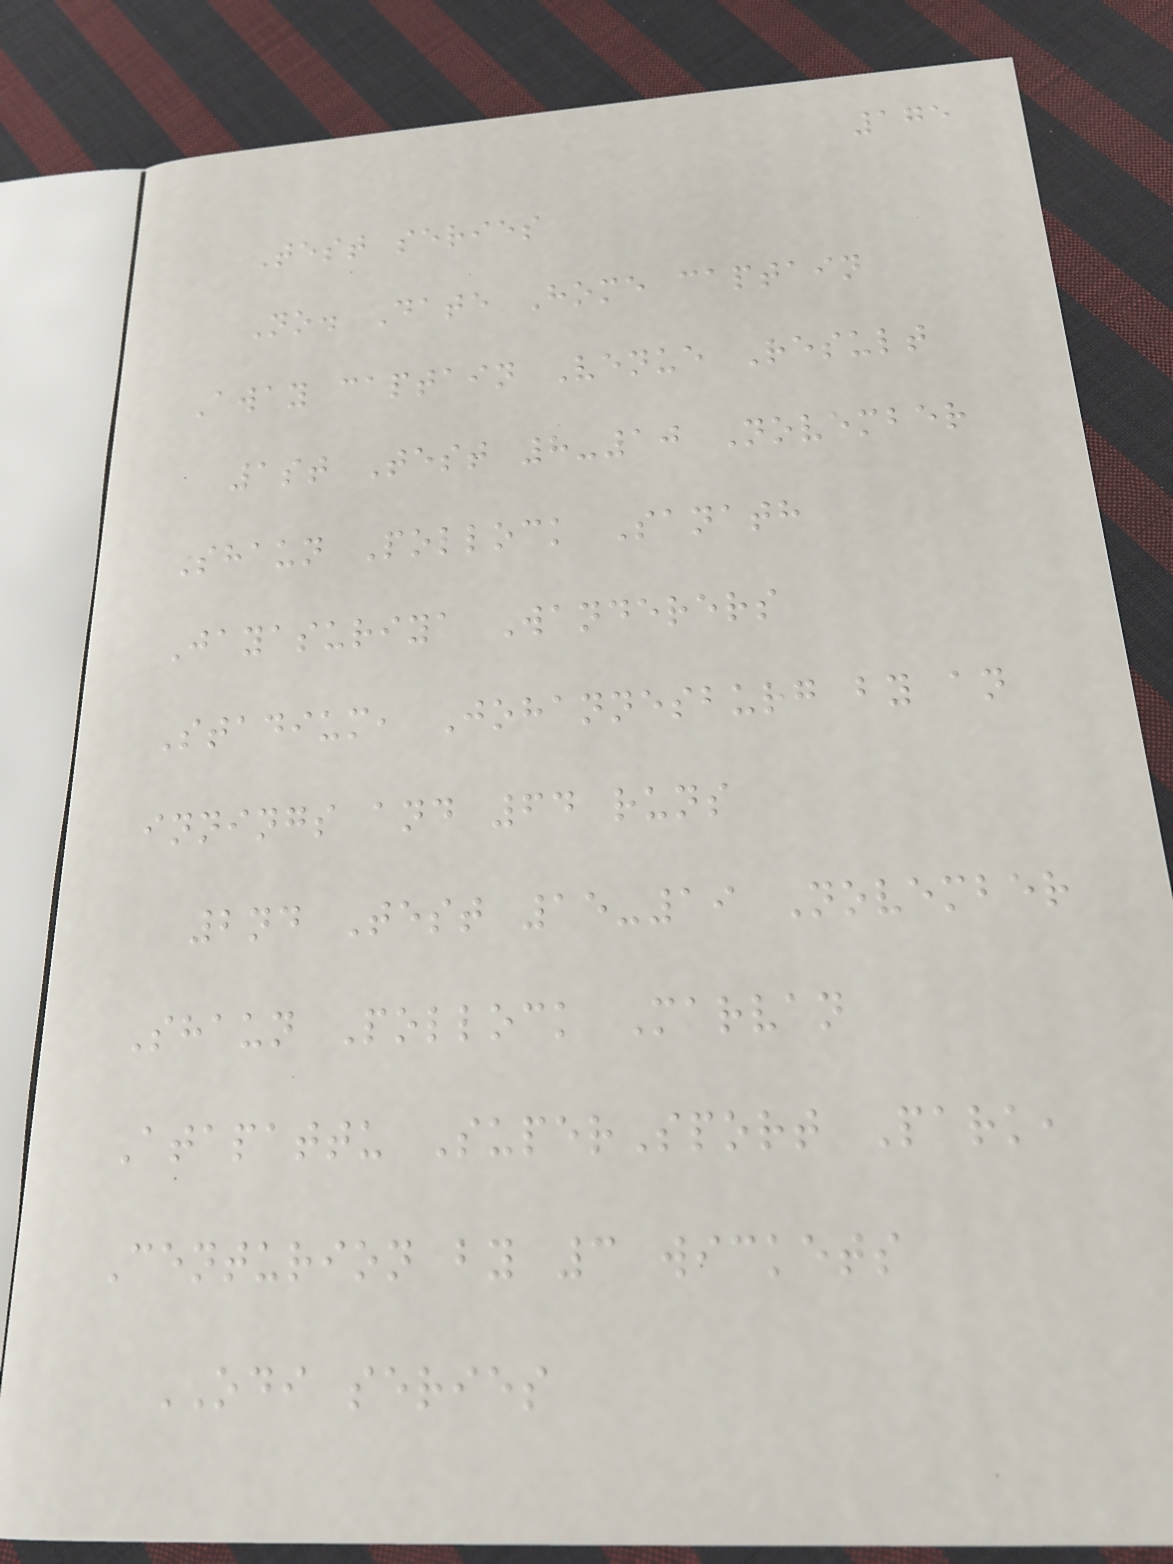175
Test series
No. Date Home captain
Away captain Venue Result
1st Test 8-10 November
Shaun Pollock Sanath
Jayasuriya Wanderers
Stadium, Johannesburg by an
innings and 64 runs
2nd Test 15-19 November
Shaun Pollock Marvan
Atapattu SuperSport Park,
Centurion by 3 wickets
ODI series
